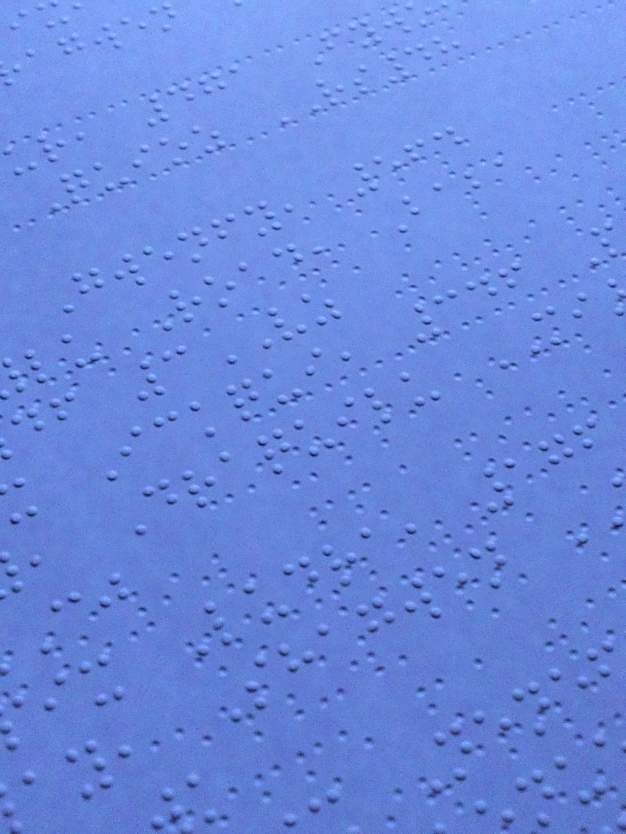ur, 471 Fyw
Quioz RS48
Gwenfy, 564
lu Road, Baba
df 3VZ
Ickqui, 346
, Draquilu MI
ix Ludra, 176
ay, Shagwen
